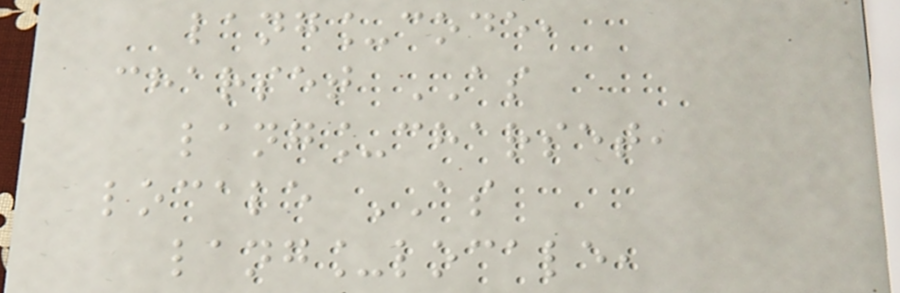lang_code,
charset AS
lang_charset,
locale AS
lang_locale,
